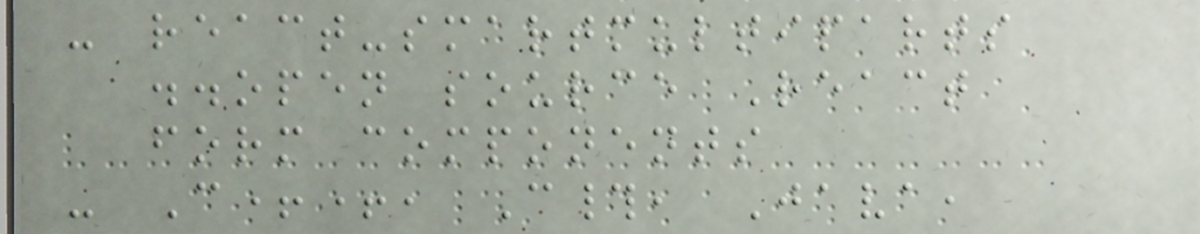- react-smartmultiparts
..open source React
form components
- C++, C#, Java,
